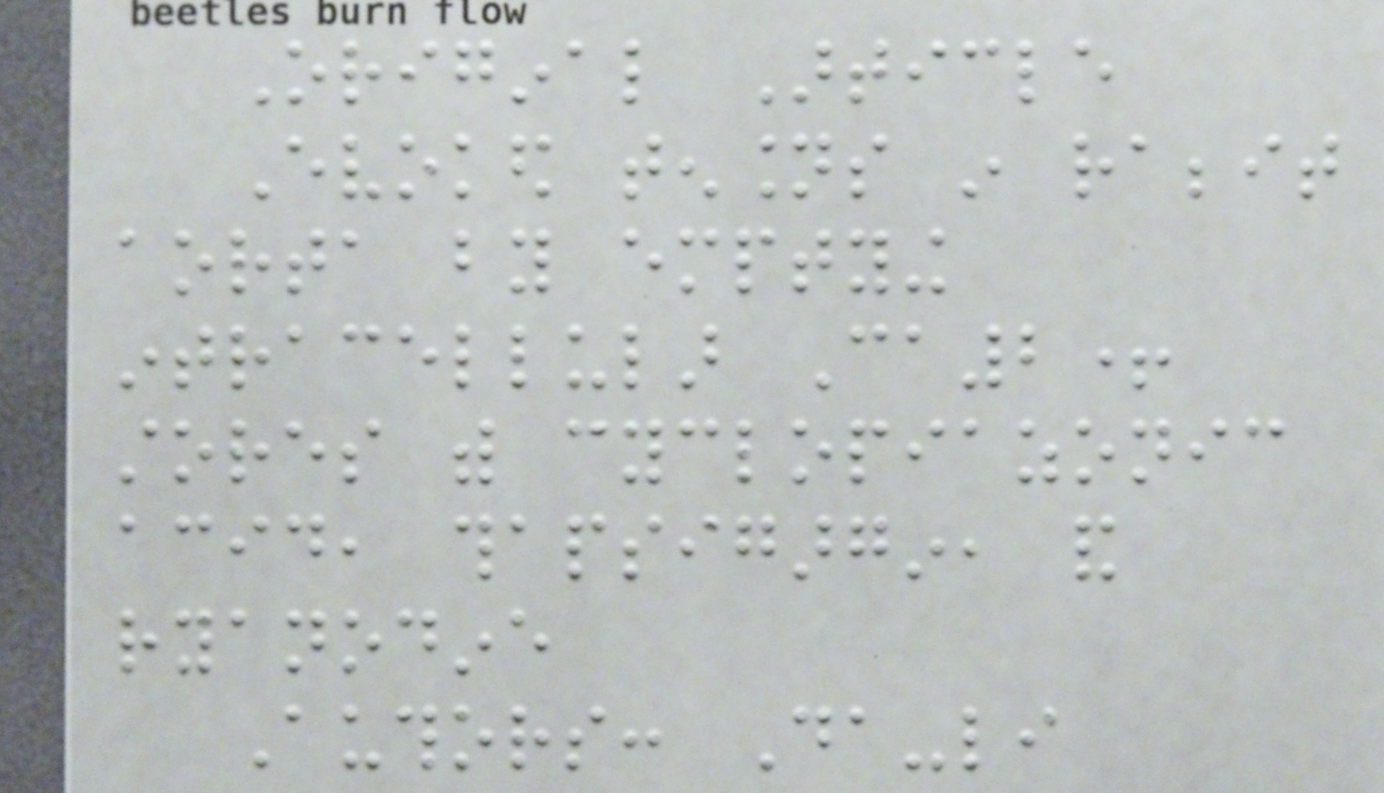Original Article
Evoked tensions in rabbit
aorta by emptying
intracellular Ca2+
stores with cyclopiazonic
acid, thapsigargin, and
ryanodine
Authors: Da-li
